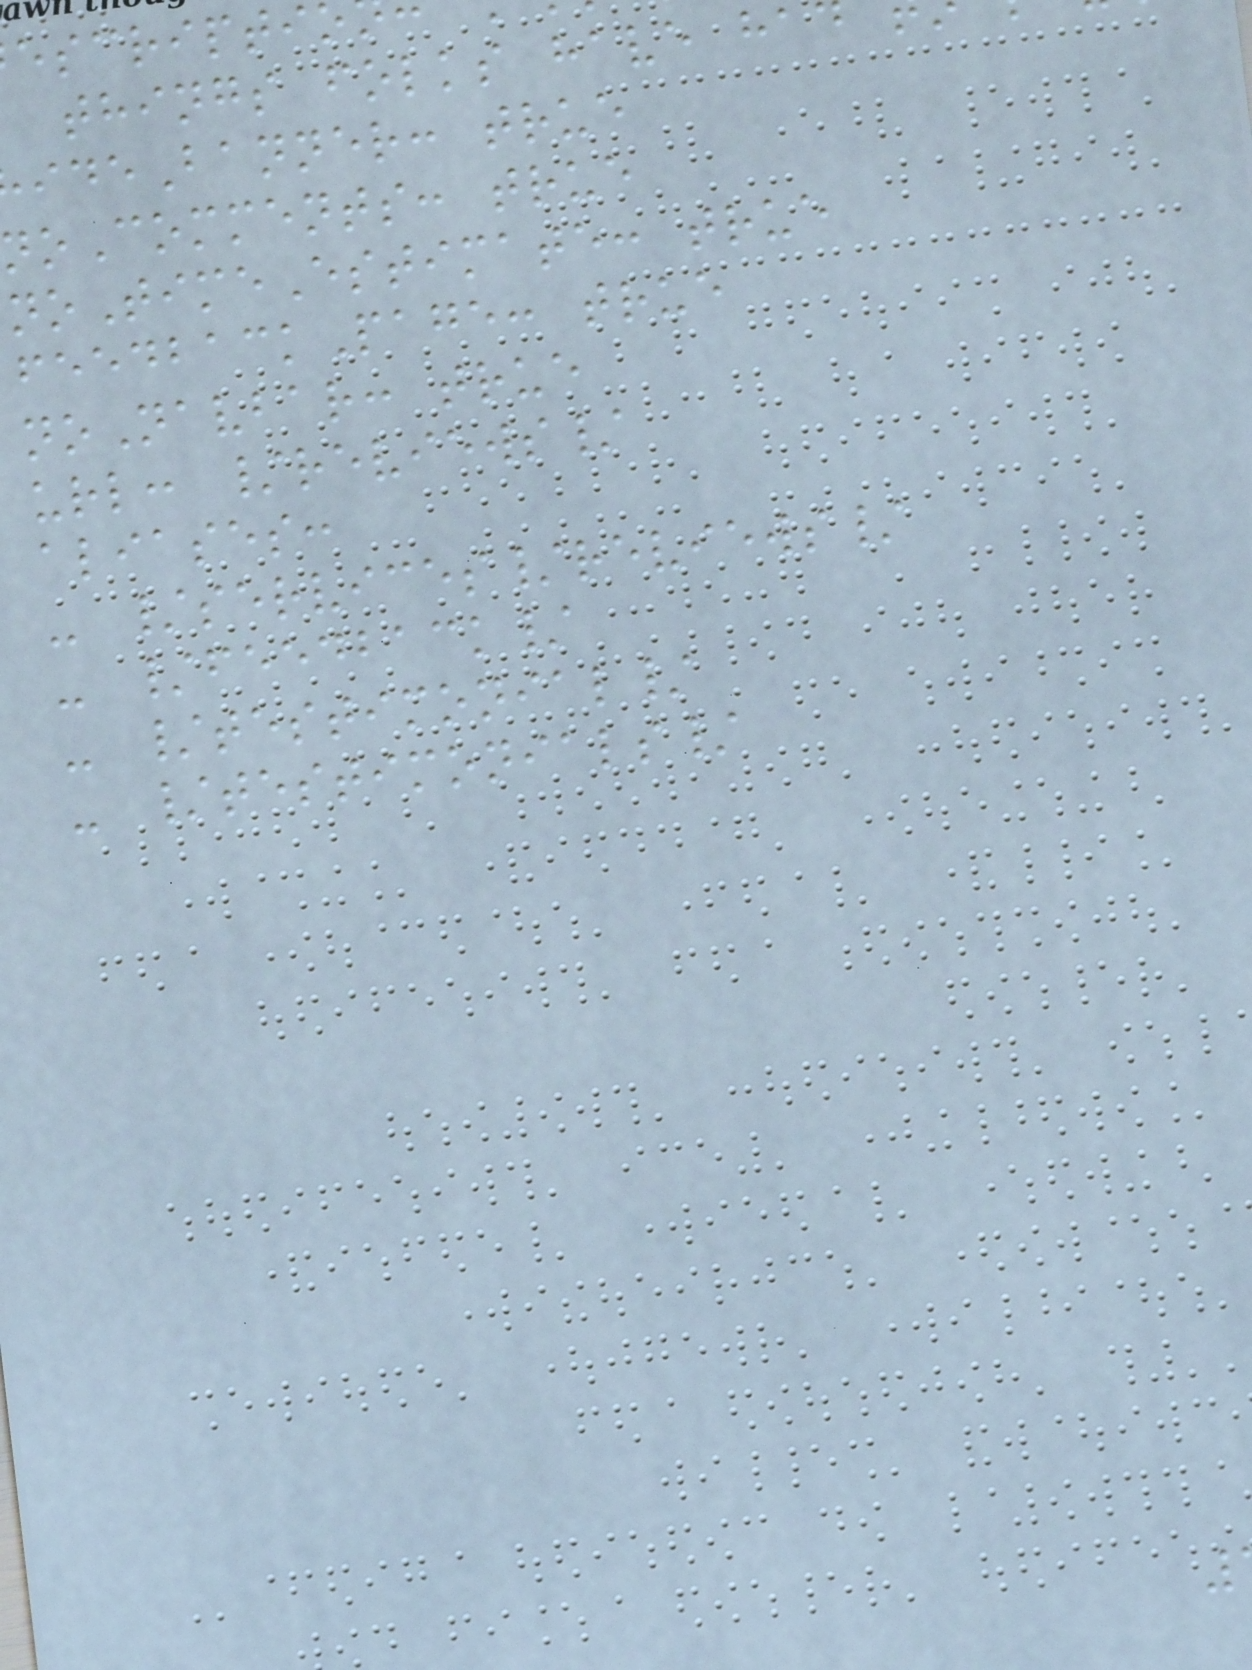things folks have ha
ideBanner: true
oComments: true
noTimeEstimate: true
feedbackPage: true
noNavbar: true
url: /reviews/
aliases:
- /services/reviews/
- /feedback/
- /testimonial/
- /testimonials/
